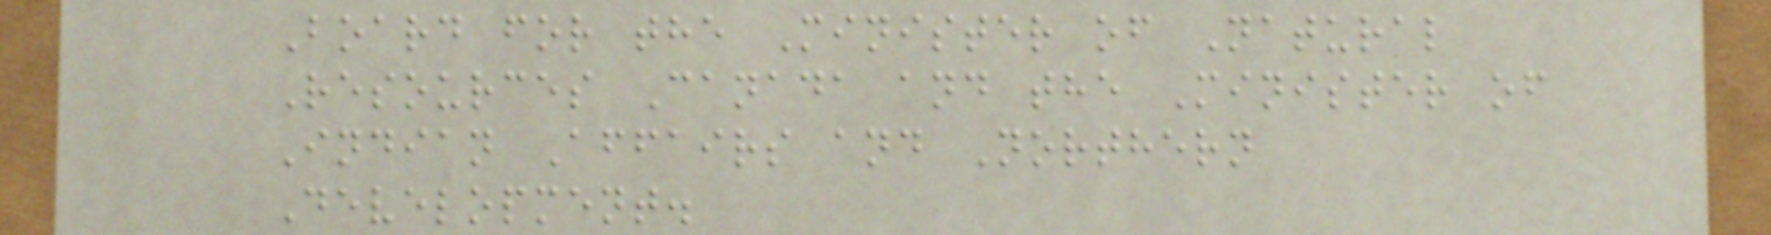Board for the Minister of Natural
Resources Canada and the Minister of
Indian Affairs and Northern
Development.
